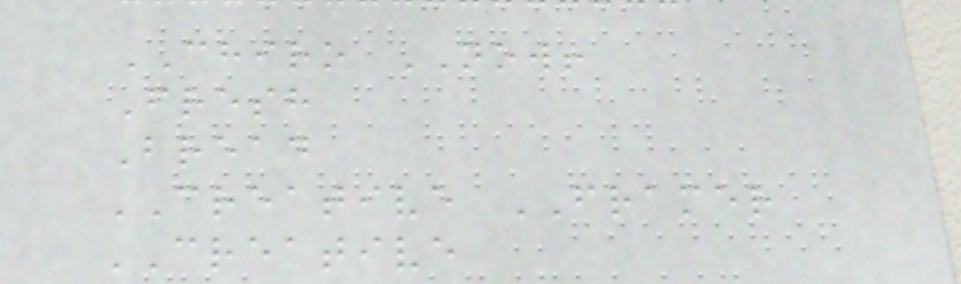CHIRO NOW!
Fresh
Bread
CREATIVE FRAMER
CREATIVE
